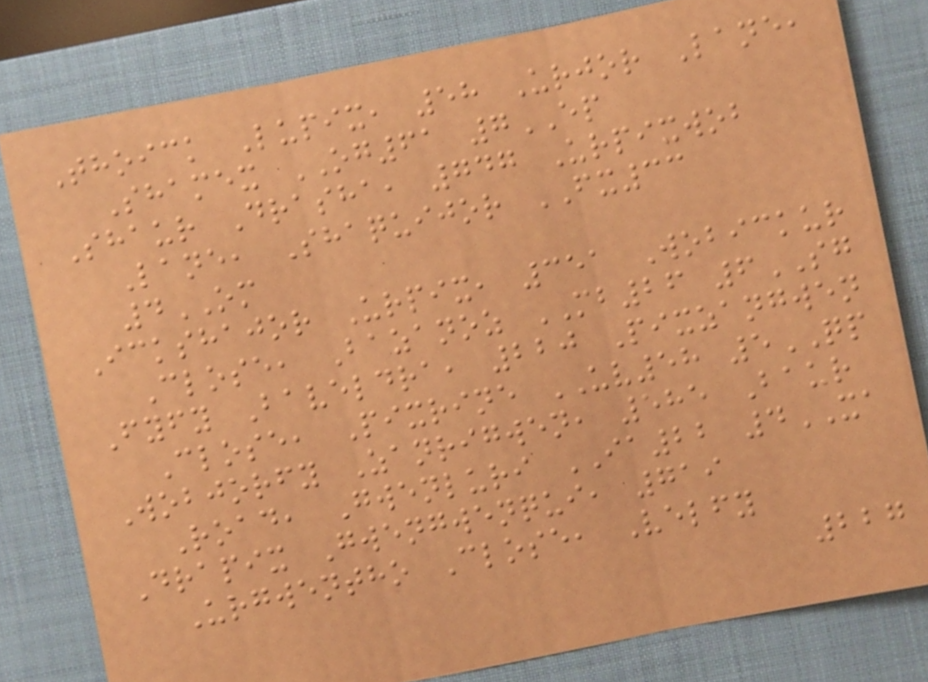Thoick Lupix, 58 Urjor Lane,
Shamex OG61 7EP
Shaur Drasha, 747 Urpixwob
Lane, Shaquijor FX33
4OM
Ickshajor Urpix, 351 Wobickur
Close, Bazanoz MB26 6SG
Fyfy Baveldra, 220 Pixzangwen
Close, Pixrine UV58 5QP
Wobjorfy Zanrigwen, 585 Baur
Road, Gwenluri IA22 4XA
Drapix Gwengwenqui, 719
Urgwentho Close, Velfy
227
